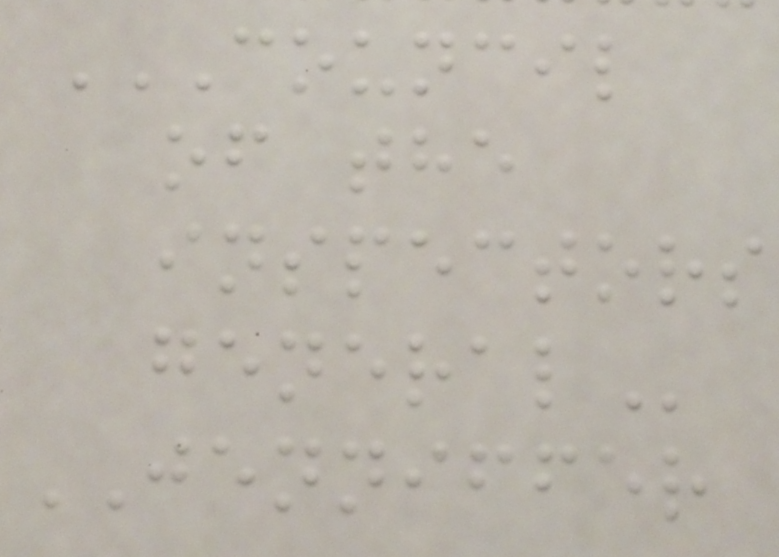COUNCIL
OF THE
INSPECTORS
GENERAL
JENNIFFER
